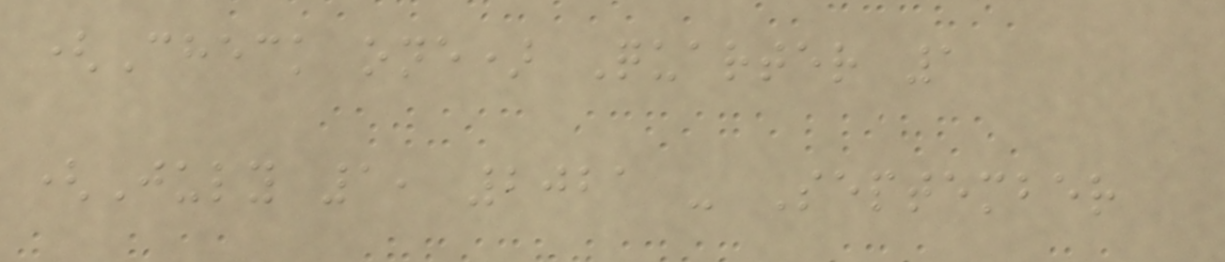(Check one) Quarter 1
(July 1, 2021 - September
